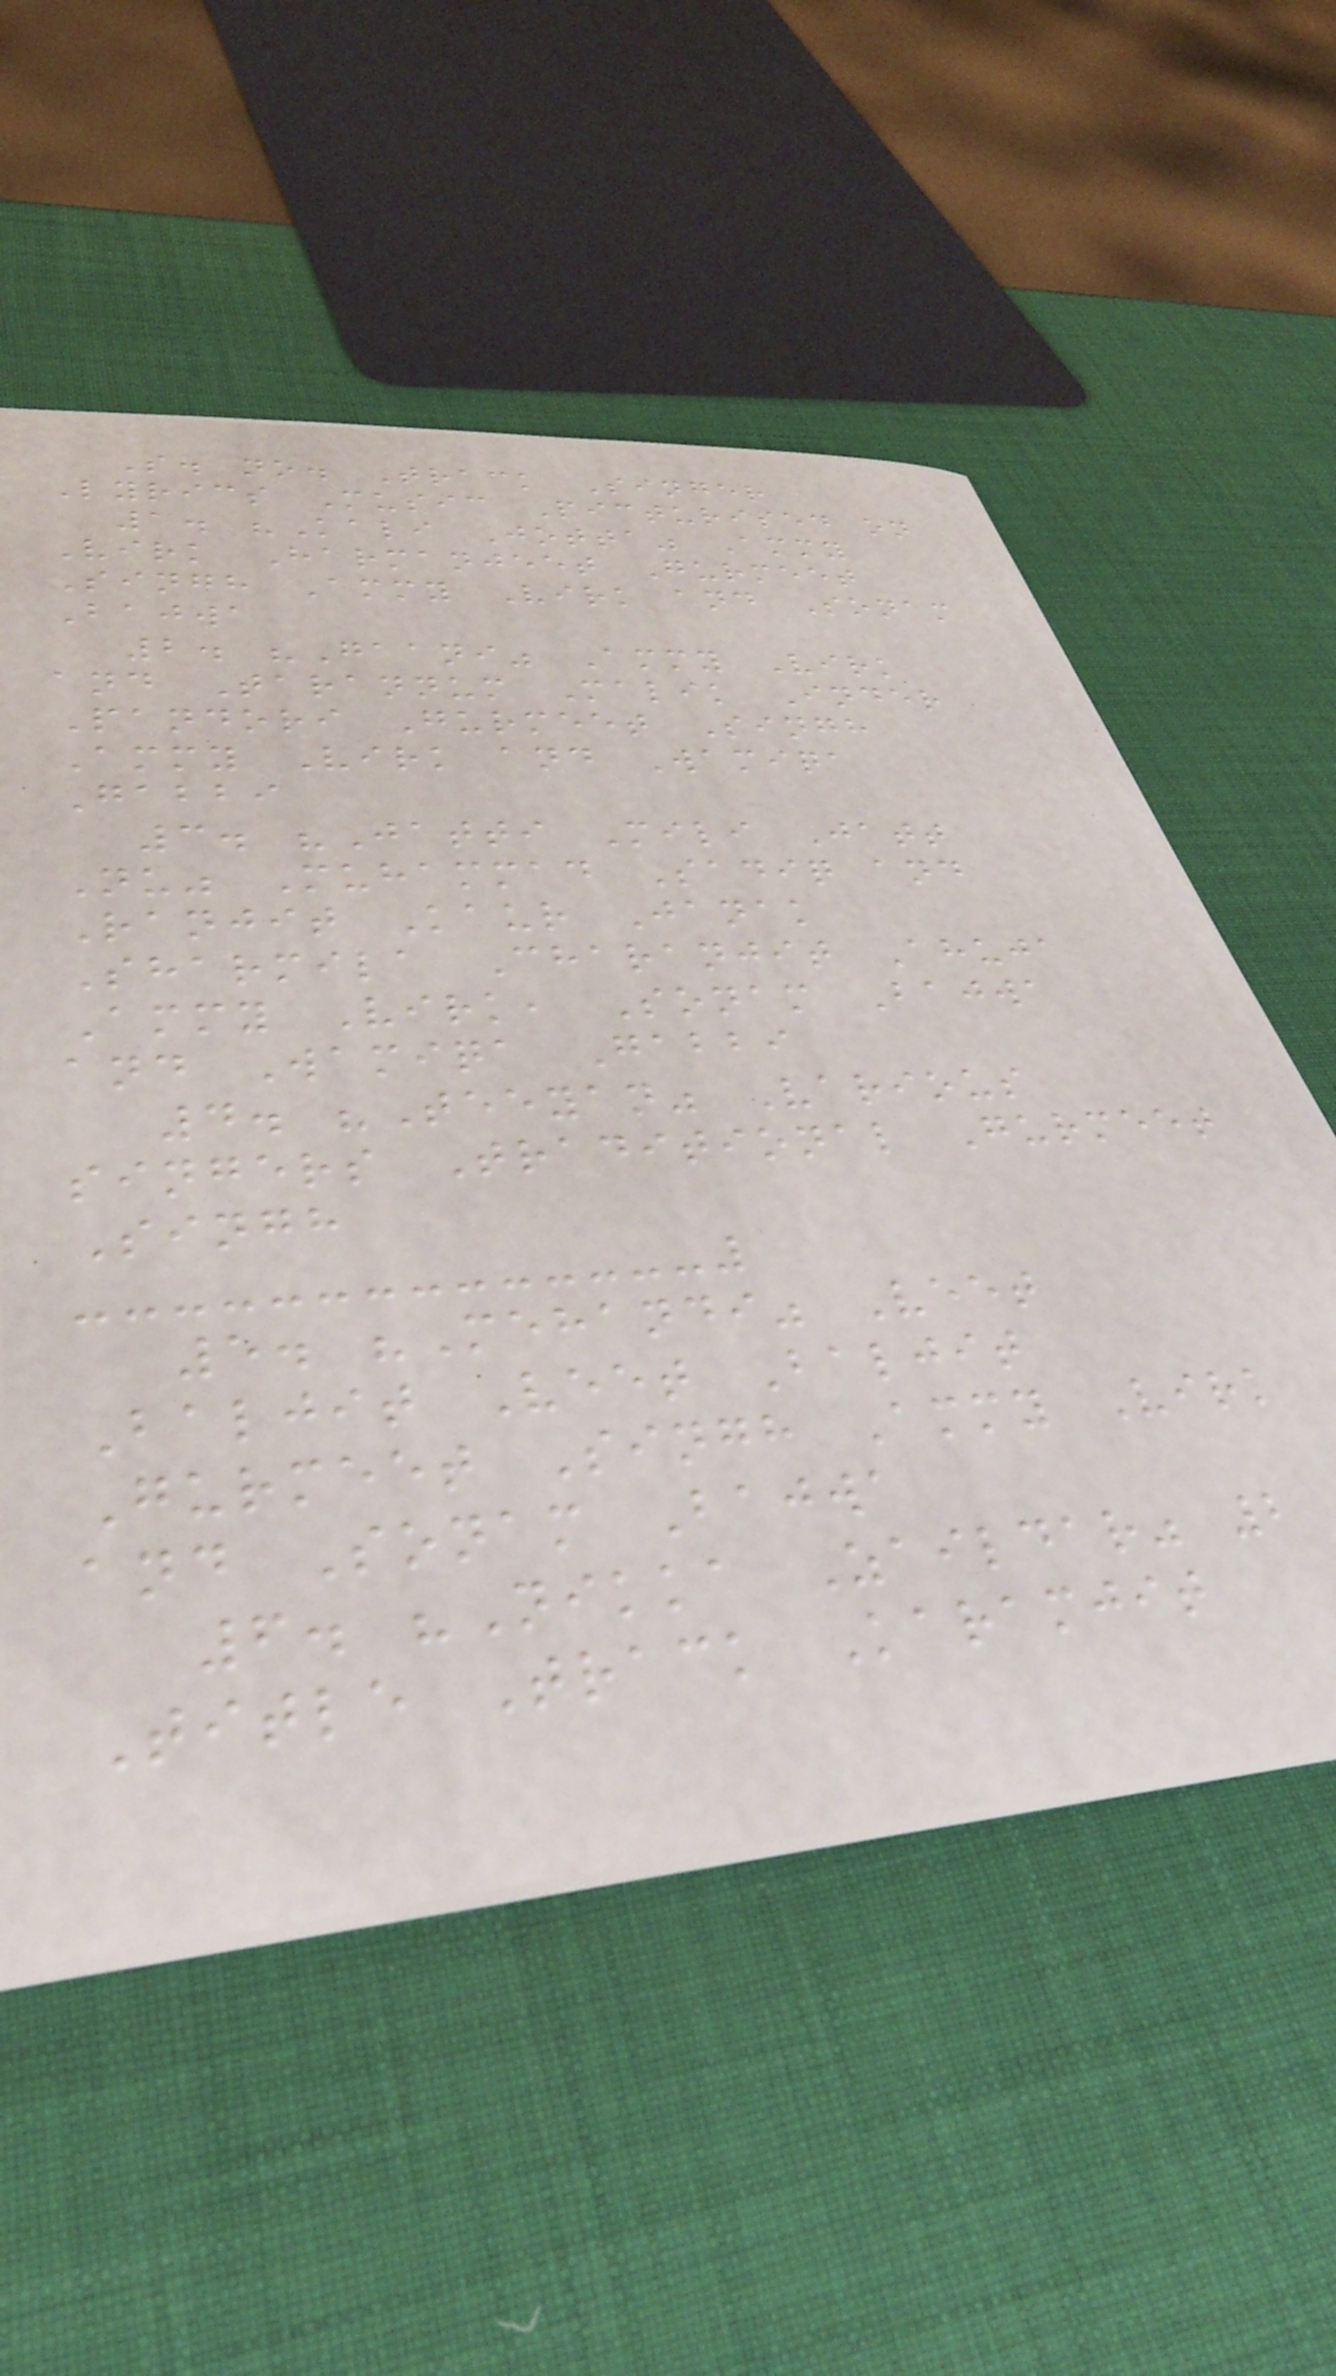S. no. Track Singer
Lyrics Music Picturised on
1. "Kali Jotta" Ammy
Virk Harmanjeet Gurmeet
Singh Ammy Virk and Sonam
Bajwa
2. "Gaani" Ammy Virk
and Tarannum Malik Inder
Pandori Gurmeet Singh
Ammy Virk and Wamiqa
Gabbi
3. "Jatti Mili Jatt
Nu" Muhammad Sadiq and
Ranjit Kaur Janak
Sharmila Charanjit Ahuja
Ammy Virk, Sonam Bajwa
and Wamiqa Gabbi
4. "Teeyan" Various
singers Traditional Gurmeet
Singh
5. "Mehandi" Veet
Baljit Veet Baljit
Gurmeet Singh Ammy Virk
and Sonam Bajwa
6. "Nikka Zaildar" 2
Title Track Karamjit
